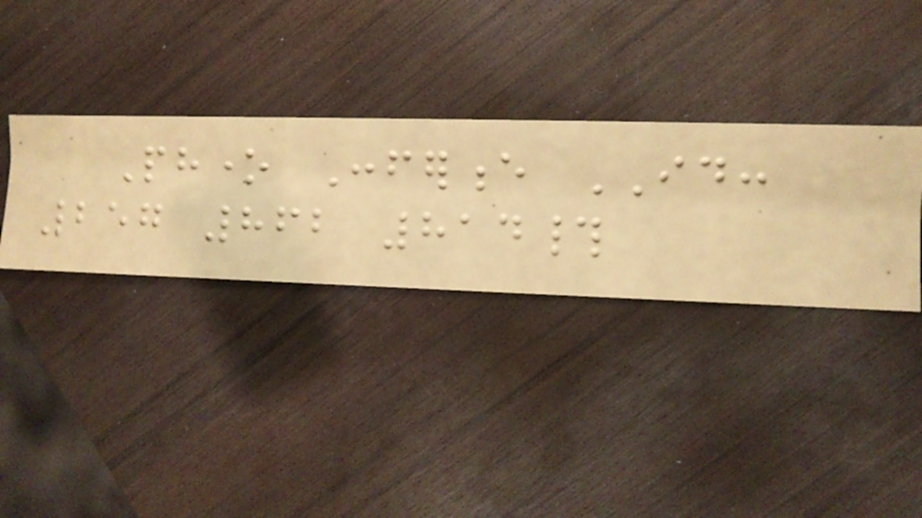Phone Conference ID:
257 862 814#
